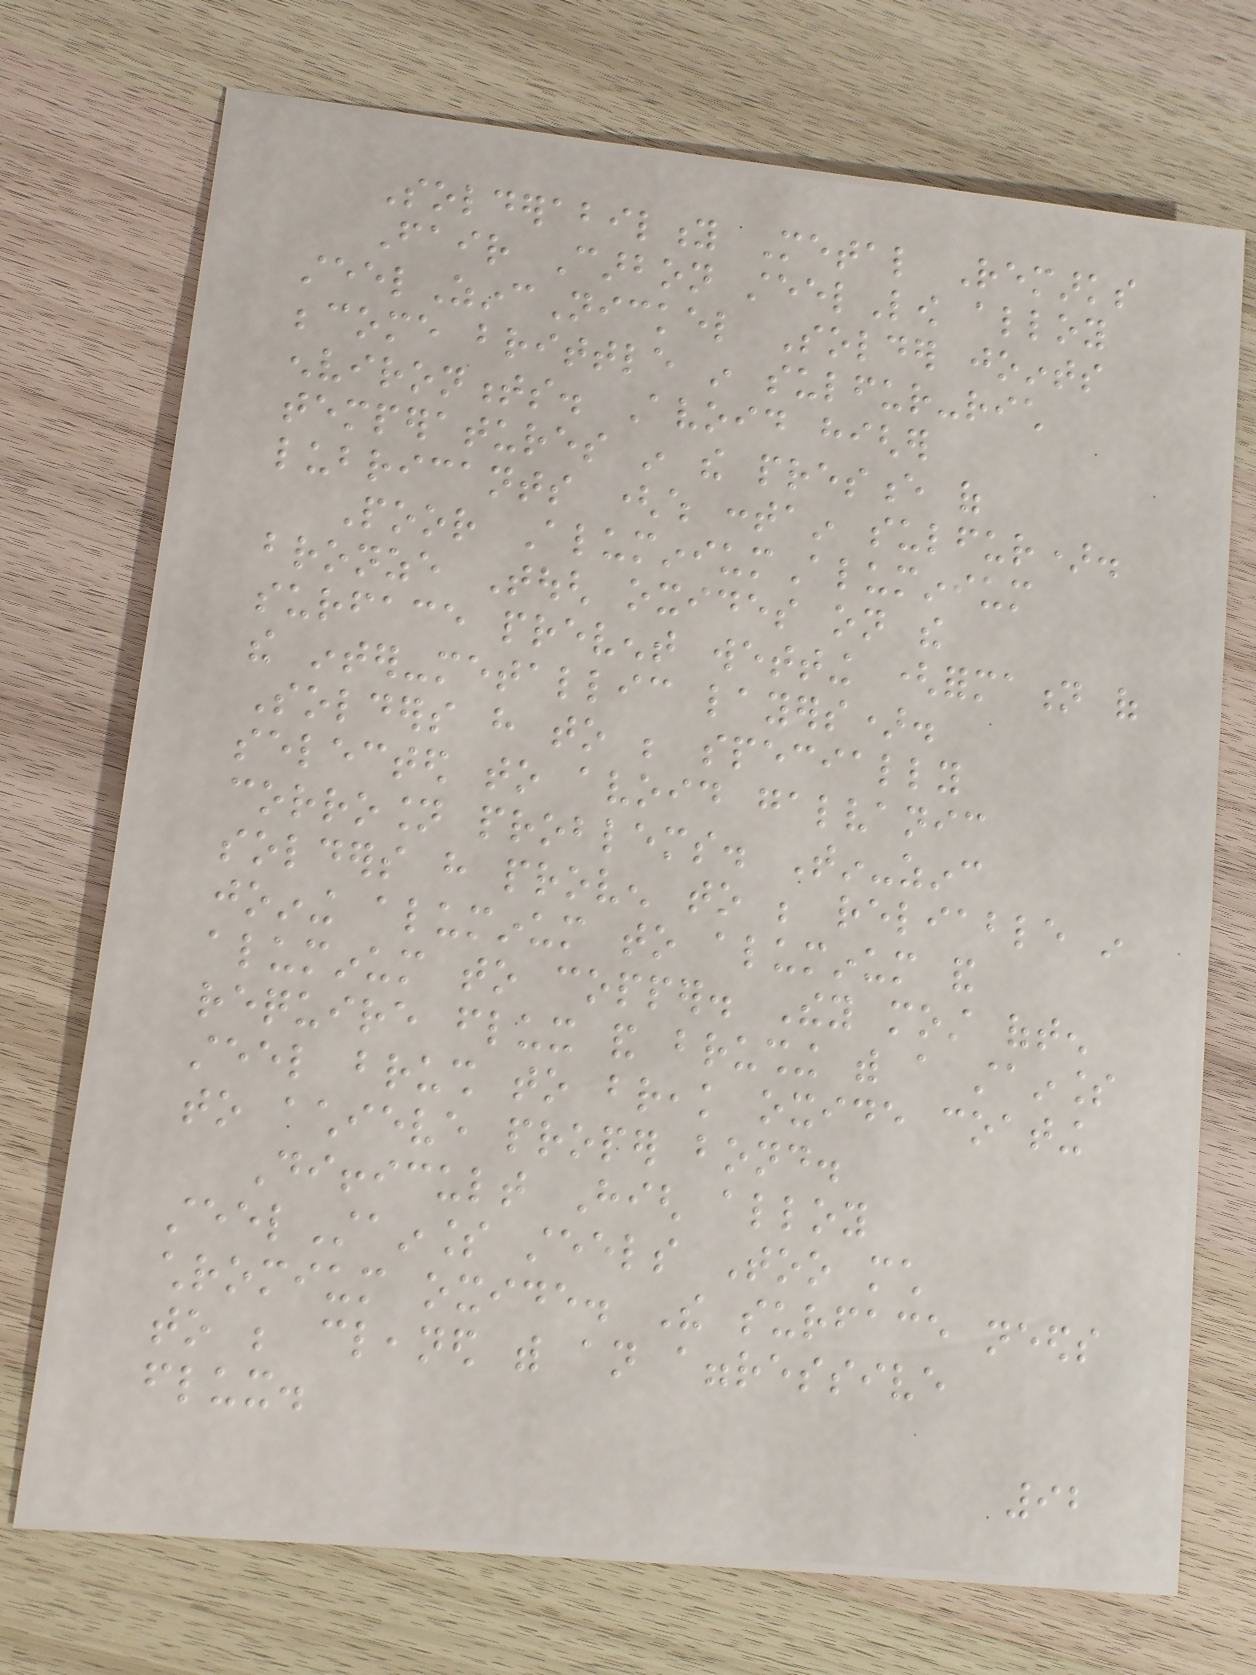Solderability Metal Remarks
Fair Carbon steelLow alloy
steelZincNickel Solder joints
become brittle in sulfur-rich
environments. Avoid higher
temperatures in the presence of
lubricants (which contain sulfur).
Poor AluminiumAluminium
bronze Tough oxides on the
surface prevent wetting (formation of
the inter-metallic layers).
Solders have to be specially
selected to avoid galvanic
corrosion problems. Tin-zinc
solders have proven to be reliable in
joining aluminum to aluminum and
aluminum to copper. They most often
require flux and brushing with a stainless
steel brush to break oxide coating
to achieve proper bond.
Difficult High alloy
steelStainless steels Too much
chromium oxide. The surface needs
to be cleaned with an aggressive
flux.
92
